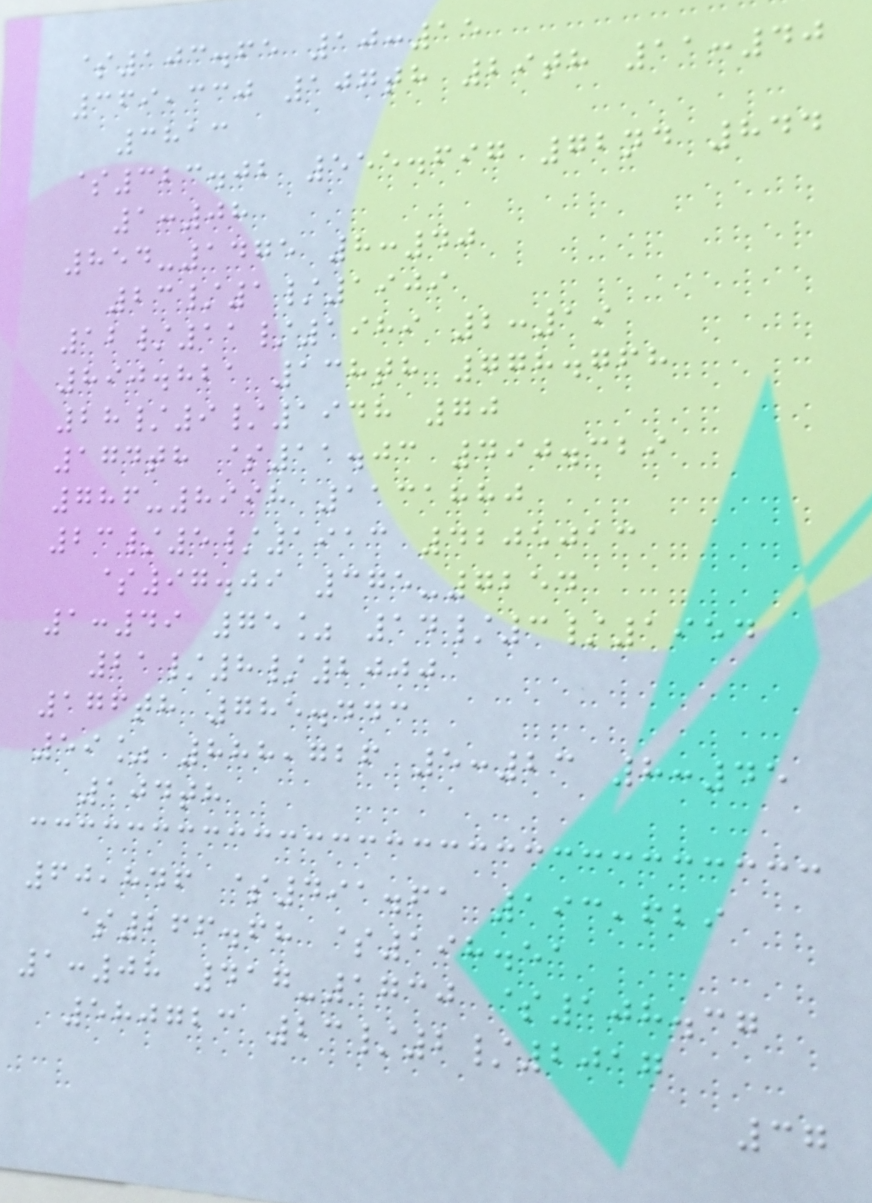$103.65 10:15
369,330 107th 29th 11:40
3813
$323.02 555.697 72nd 844
1:08
854-1475 8:40
23/1/1909
12/11/1989 2:19
890.821 138th 778.768
28/9/1948 70
174th $11.03 490.329
786-8998 1131880
23/5/1913 4205013
$97.09 375-7254
1:49 75% 14/3/1954
21/8/2000
176th 785.443
59% 888,726 5:23 8:45
104th
60,846 $491.61 193,629
$266.68 $198.51
1:08 417-1730 $108.37
580723 23/2/2017
37
